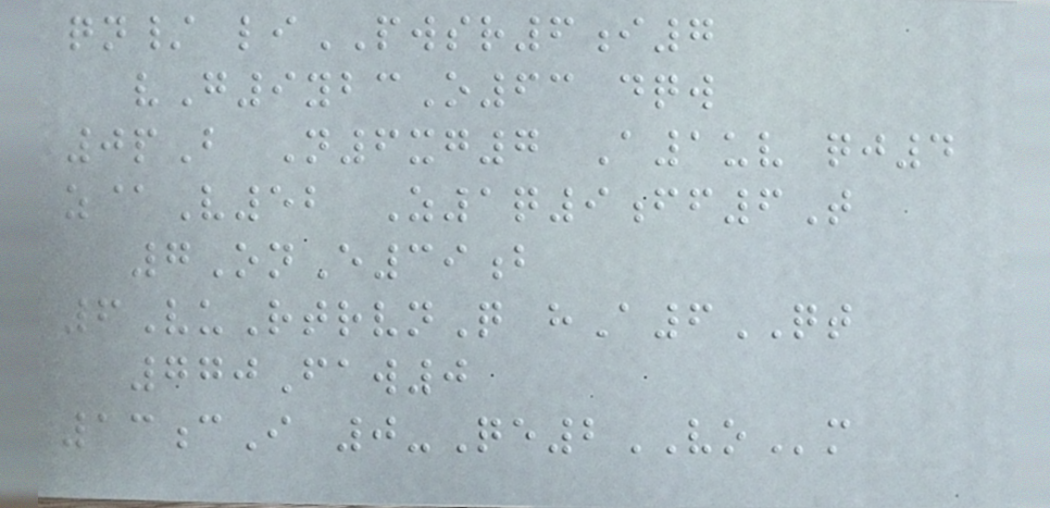qn/ liPWSR6i7
vG9ybcO63 dqw
0pB N6xg7 A1uv qj4
z@V52 Z1q9ff6T
7OnE39b
6VuRtrvnQ hA6QT
770Faw0
13cI 0-Qe2VOm
